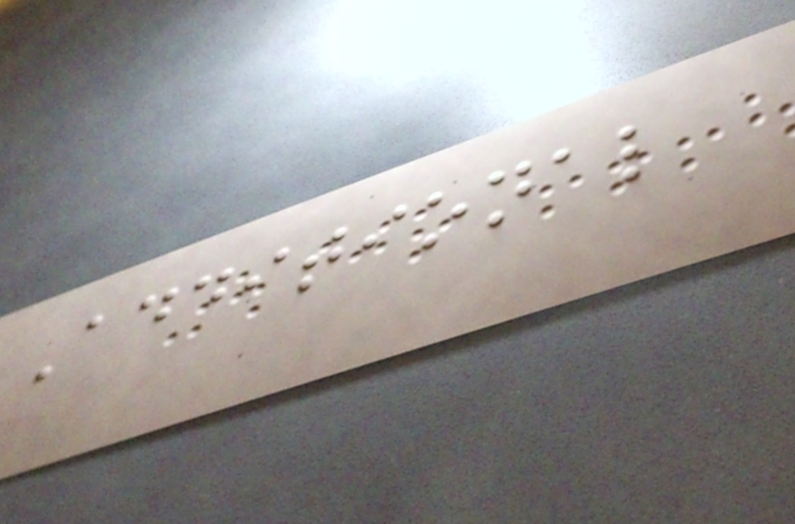Additional
